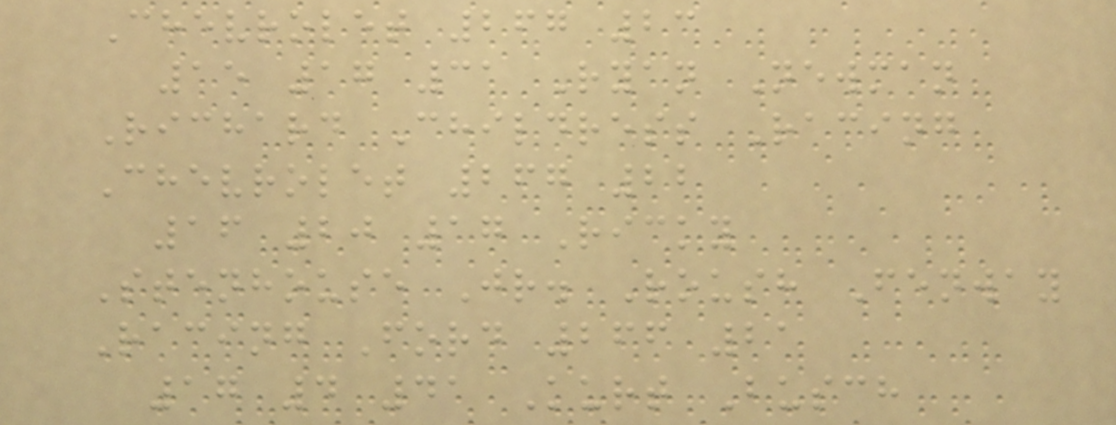Chevrolet 267 23
15 17 31 Ryan Newman
Richard Childress Racing
Chevrolet 267 22
16 20 17 Ricky
Stenhouse Jr. Roush Fenway
Racing Ford 266 21
17 4 41 Kurt Busch
